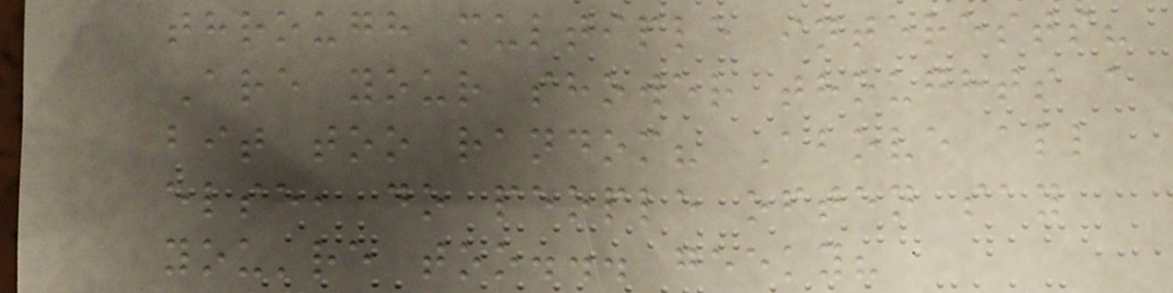through multiple interests?
Are your shower thoughts a
bit too random? Above all
else, do people often say
you're too... geeky?
